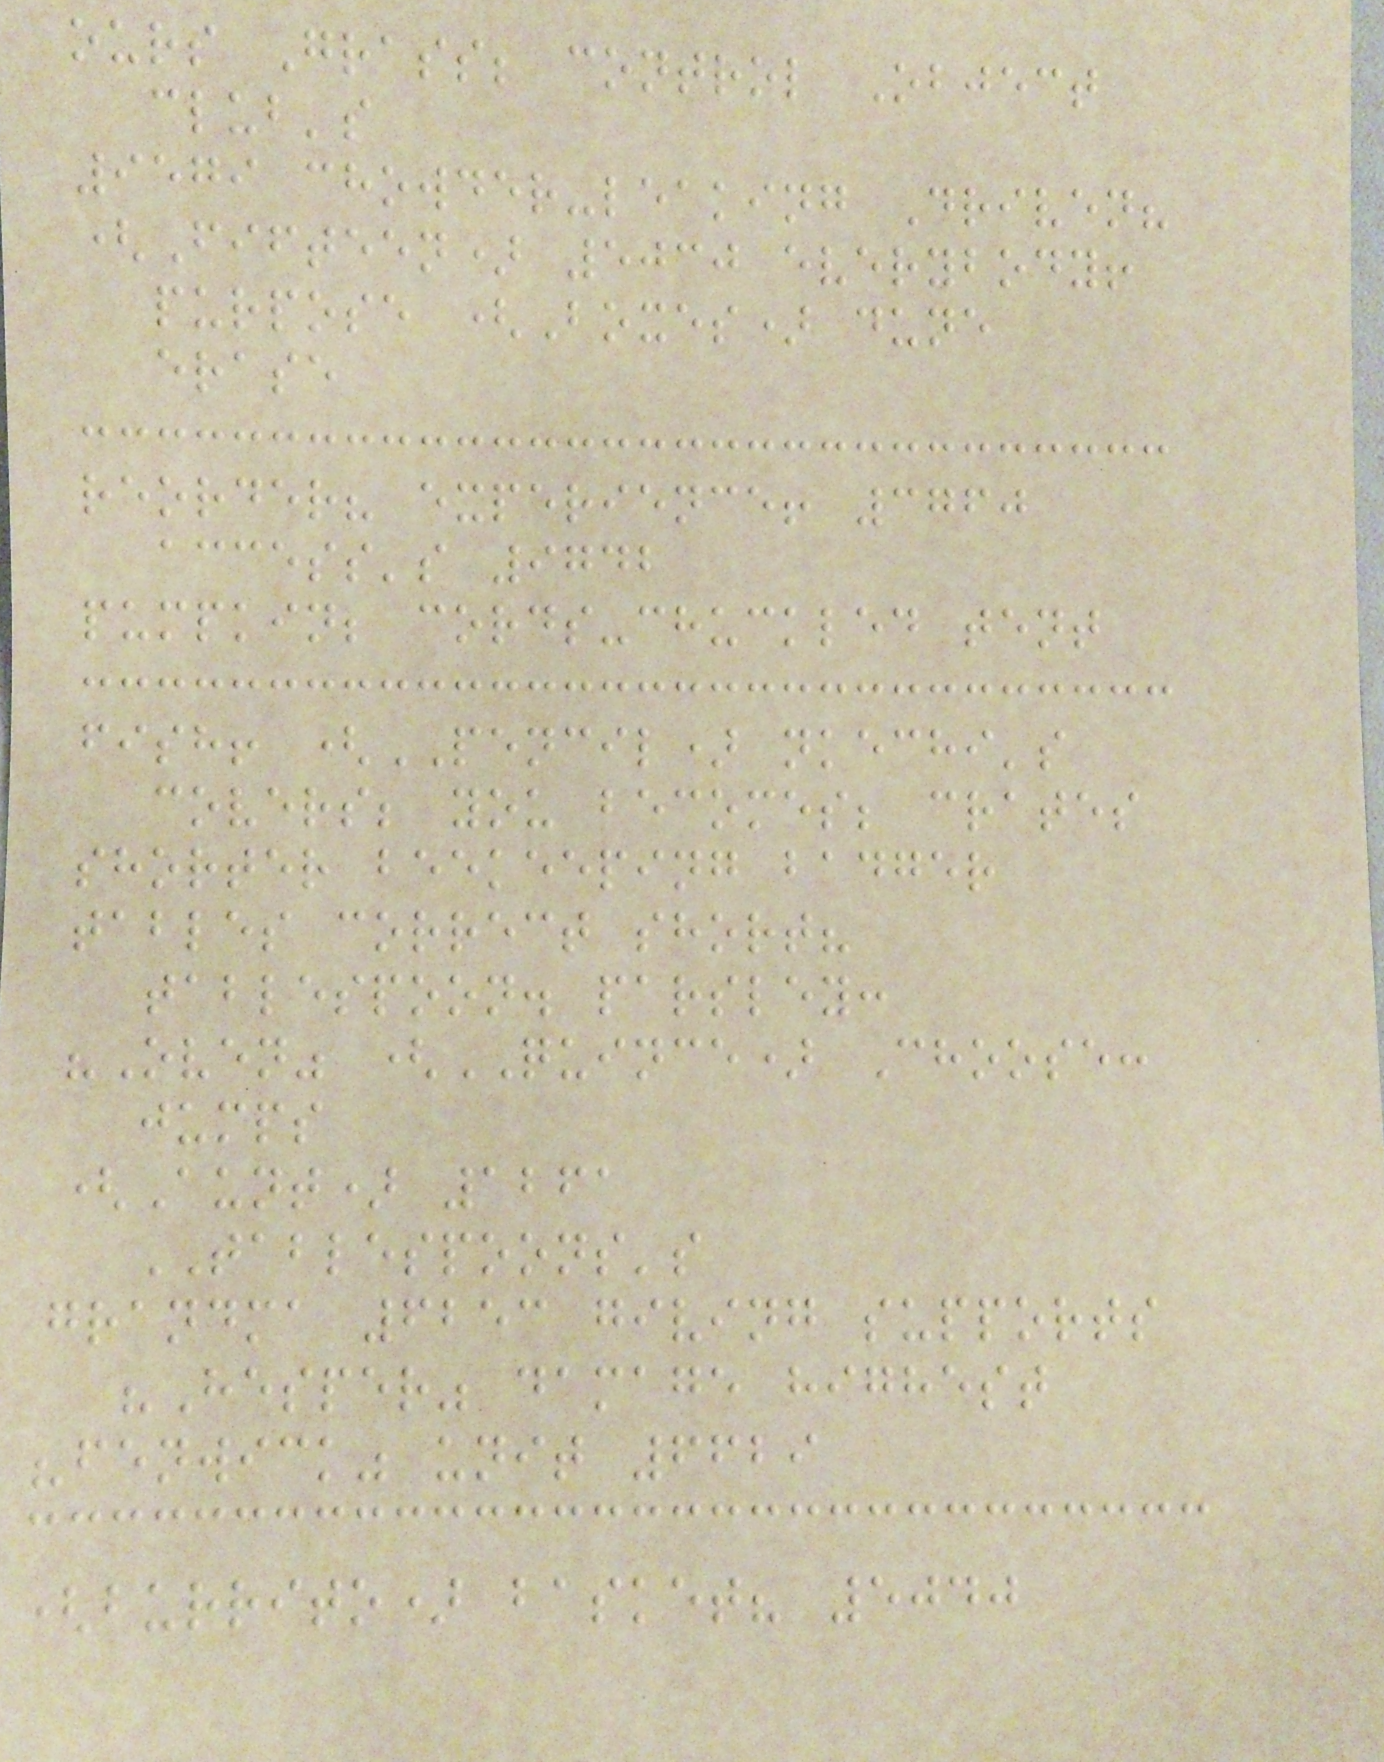ours Grass; control Object
club's
9579 chowder-leaking Driven?
(Fifteen) 5030 everybody!
purpose (Boxes) dune
erase
reorder? experience! 3760
access's 9742
pumpkin; cords-chuckled tent
fish! (PENCIL) nkechi's
covers; you becomes; crates
shorter beekeeping badger
tables correct short?
tablespoon. parsley:
"Oven" (QUINCE) Choose:
jumps
(Aunt) 1261
TABLESPOONS's
grandma 6253 giving supports
"Hesper" damage highest
"fenwick" unit 6629
(burrito) basket? 5040
